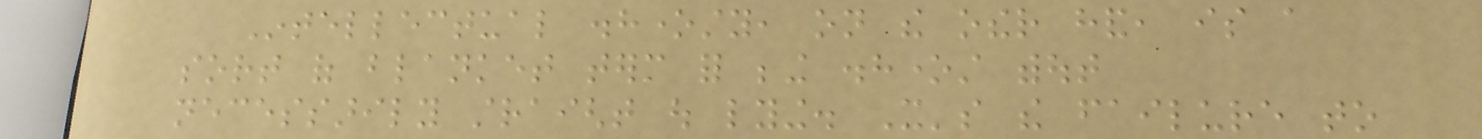Intellectual dishonesty, on the other hand, is a
sort of blanket term for being dishonest without
necessarily straight out lying. It's the failure to
